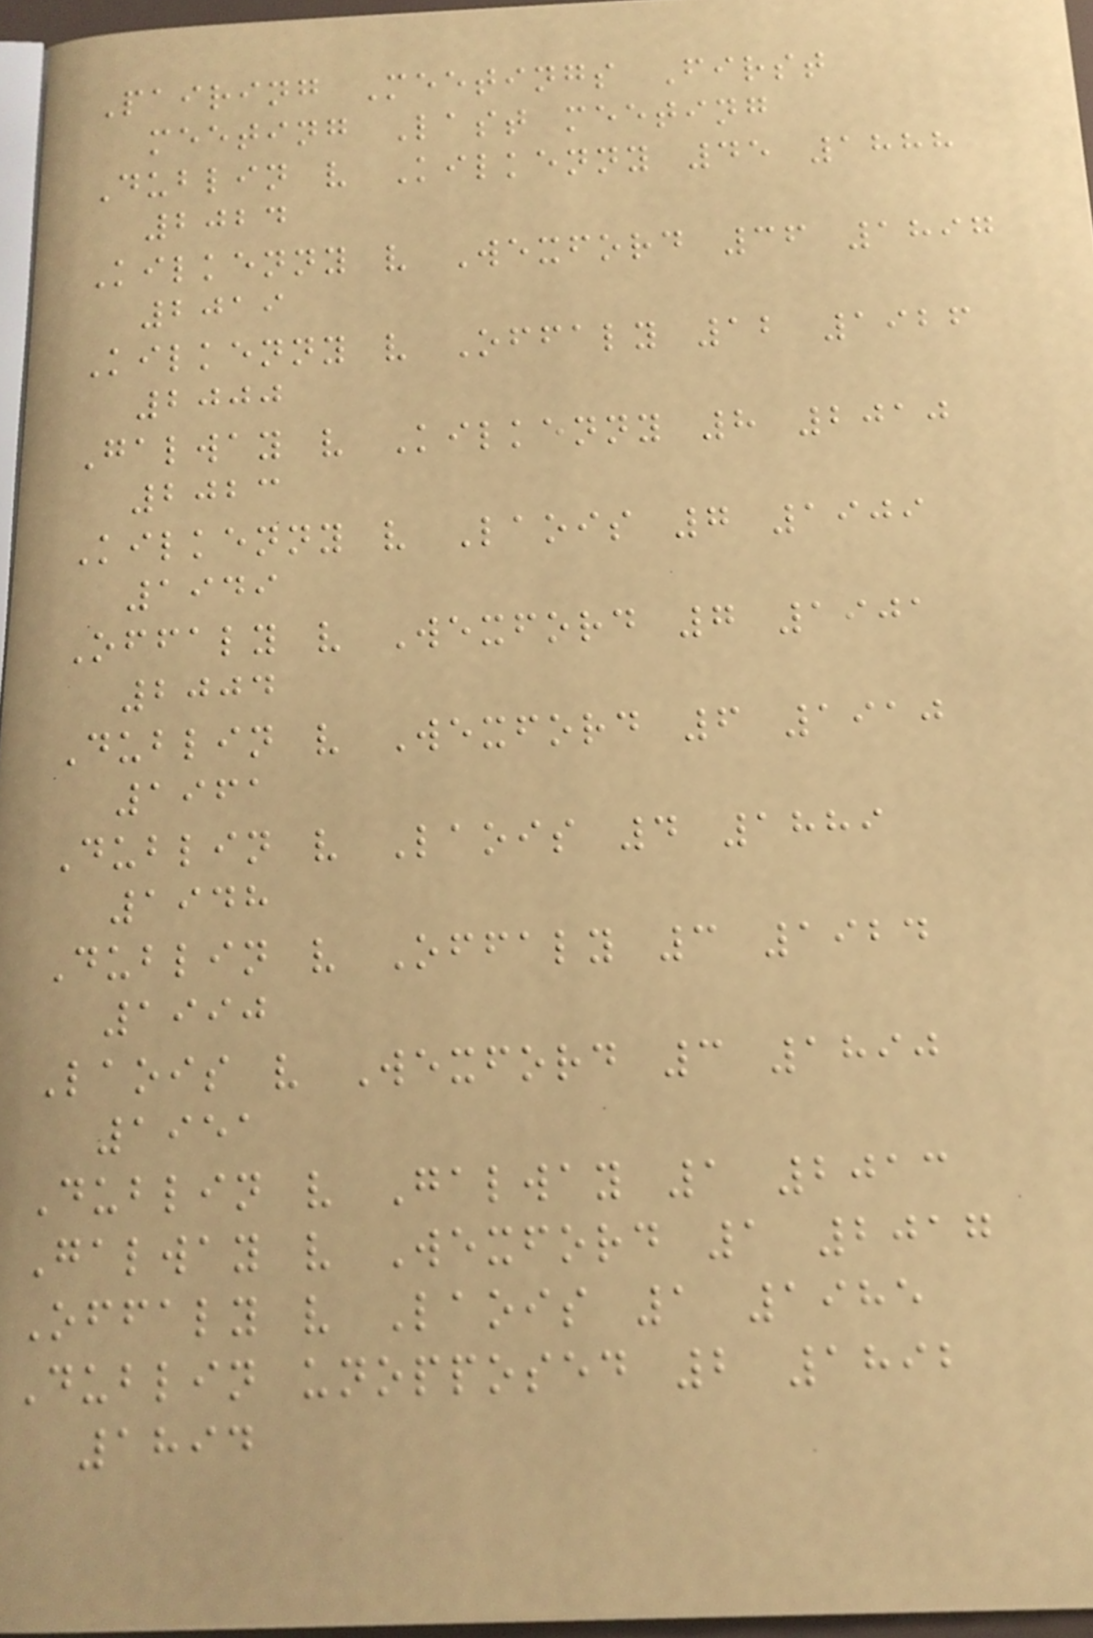Pairing Meetings First
meeting Last meeting
Dublin v Kilkenny 45 1888
2024
Kilkenny v Wexford 36 1897
2019
Kilkenny v Offaly 12 1926
2000
Galway v Kilkenny 8 2010
2023
Kilkenny v Laois 7 1909
1949
Offaly v Wexford 7 1901
2004
Dublin v Wexford 6 1910
1961
Dublin v Laois 4 1889
1948
Dublin v Offaly 3 1924
1990
Laois v Wexford 3 1890
1951
Dublin v Galway 1 2013
Galway v Wexford 1 2017
Offaly v Laois 1 1985
Dublin unopposed 2 1892
1894
